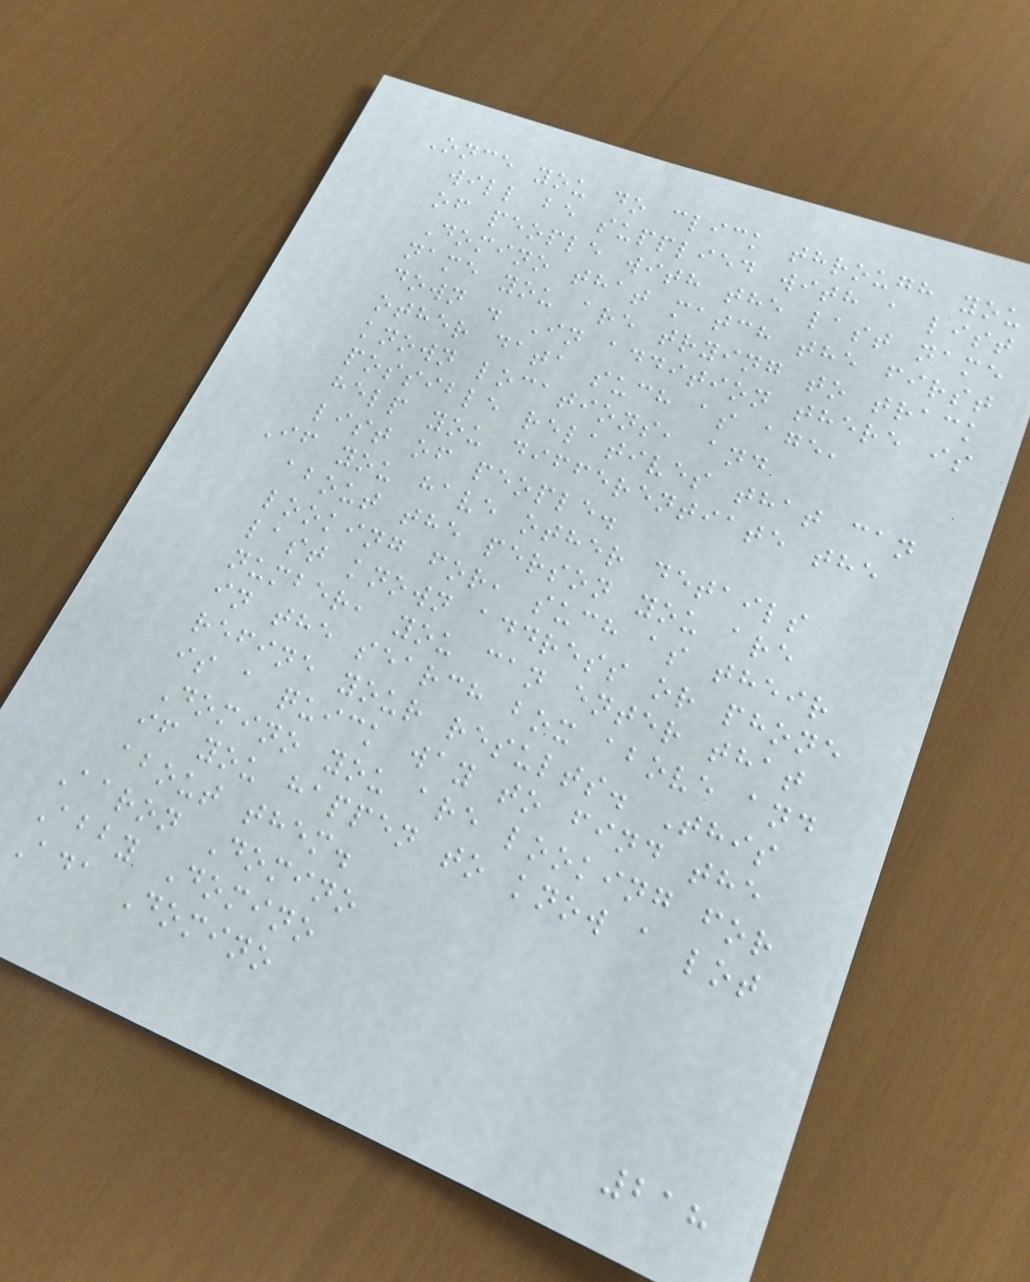Once you do click through you
will be supplied with a list
of people with the last name
Domino that match the first
name you are trying to track
down . In addition there is
other data such as age,
known locations, and
possible relatives that can
help you differentiate the
list of people.
If you have other details
about the person you are
looking for, such as their
last known address or phone
number, you can enter that
in the search box above and
refine your results. This
is a quick way to find the
Domino you are looking for
if you happen to know a lot
about them.
Aaron Domino
Abby Domino
Ada Domino
218
